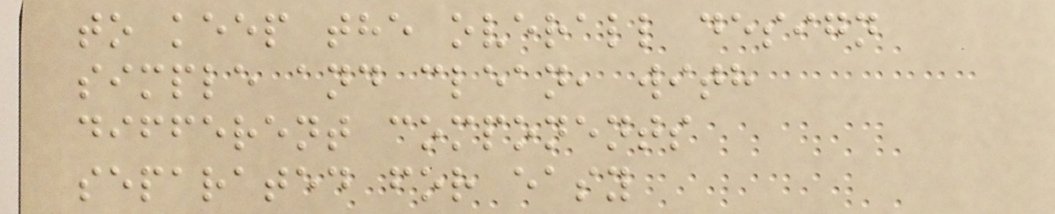to keep the overall design
simple and clean, with
different components
separated for easy
